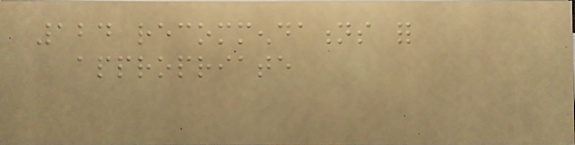124 recommendations for
appropriate
